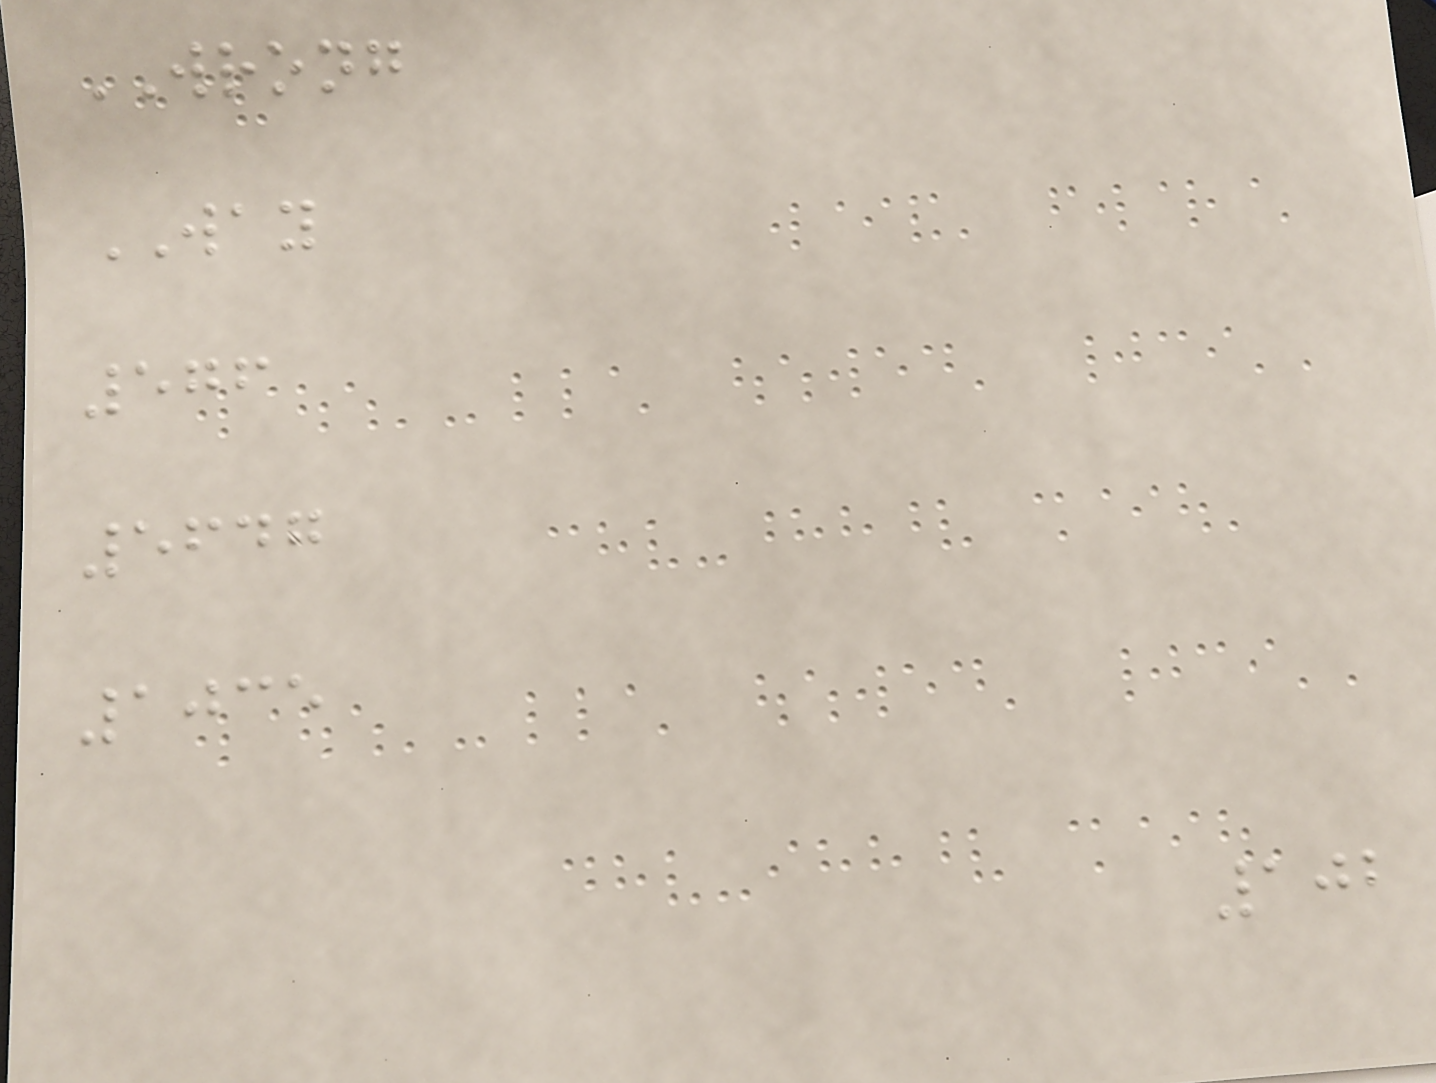WRONG
WAY
576
5647
1035
102
